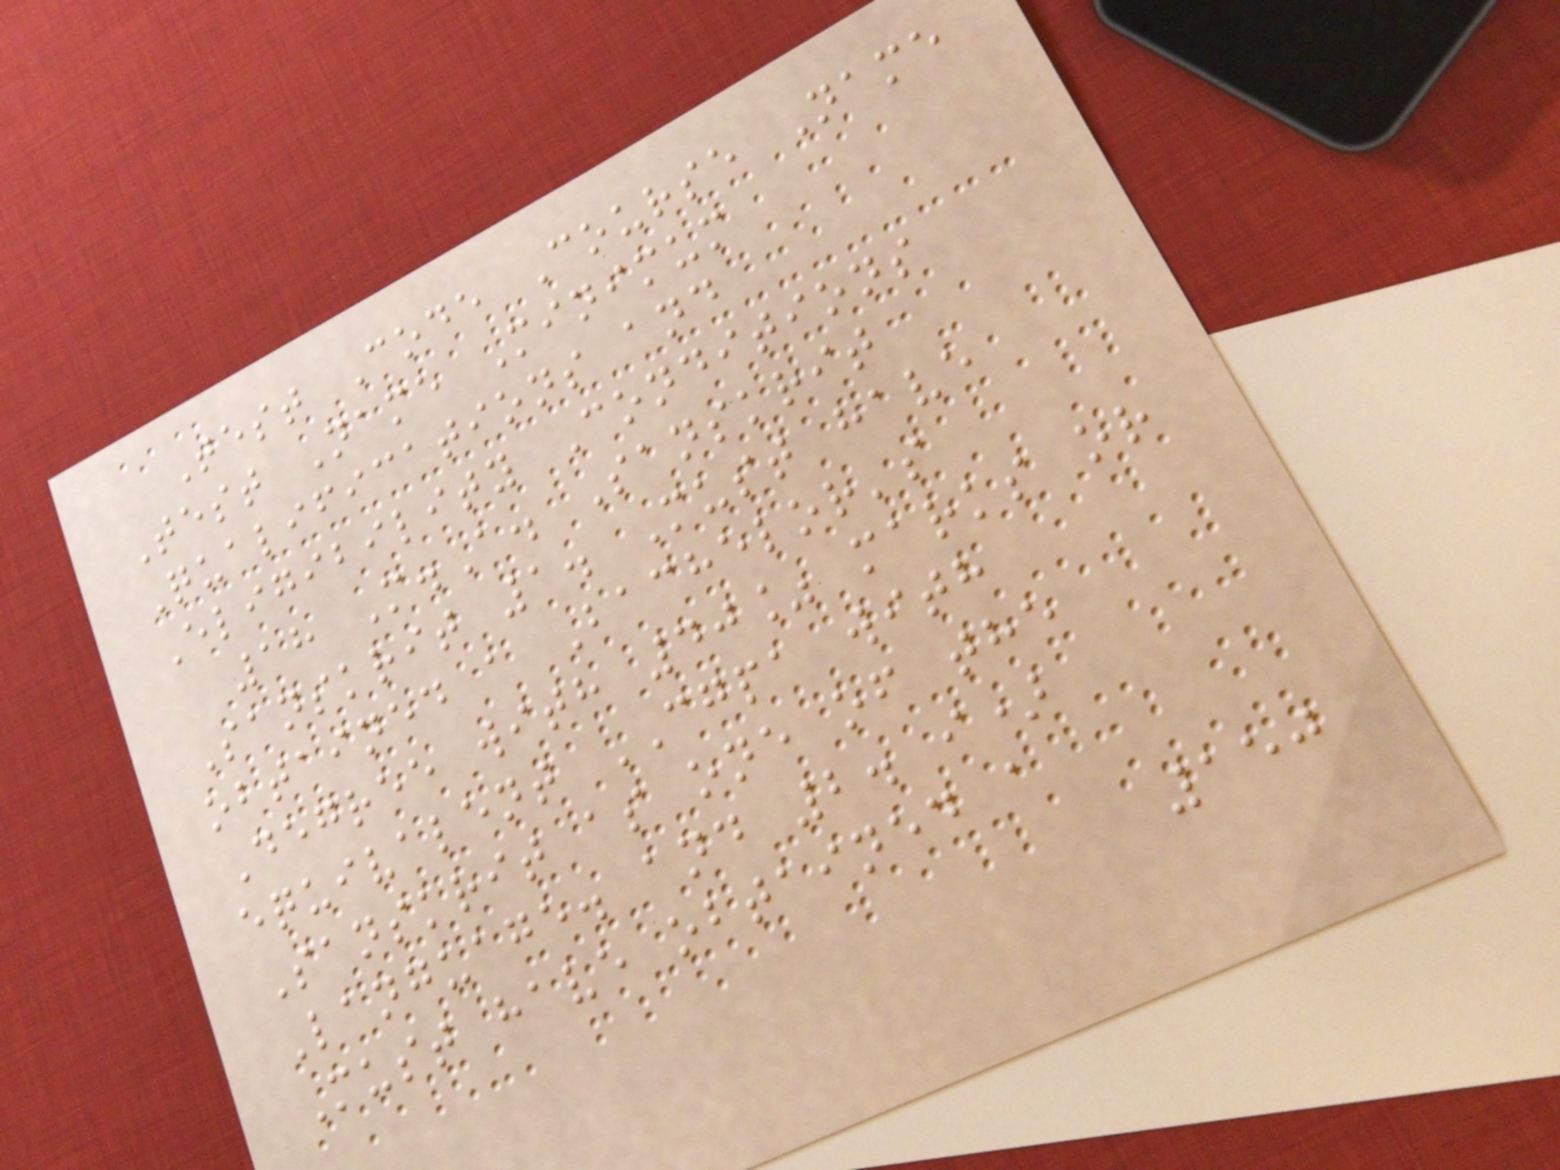Test Code Course Name
Test Name Minimum
Qualifications and
Eligibility Conditions
18 M.A. Sanskrit
Sanskrit 1. Must have
obtained a Bachelor's
Degree with 40% marks or
equivalent CGPA with
Sanskrit as one of the
Language. and 2. i)
Must have obtained a
150
